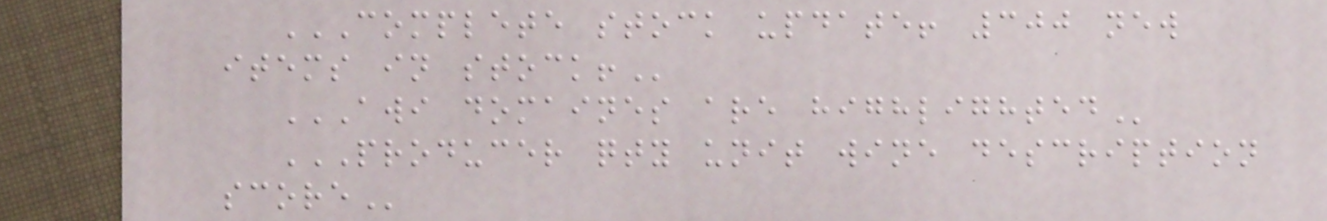COMPLETE STOCK UPDATE! 300 NEW
ITEMS IN STOCK!
AWI DOMAINES ARE HIGHLIGHTED
PRODUCER QTY UNIT WINE DESCRIPTION
SCORE
